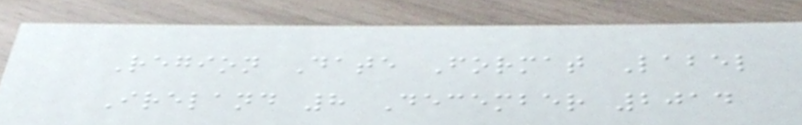Region Date Format Label
Ireland 8 December 2014
